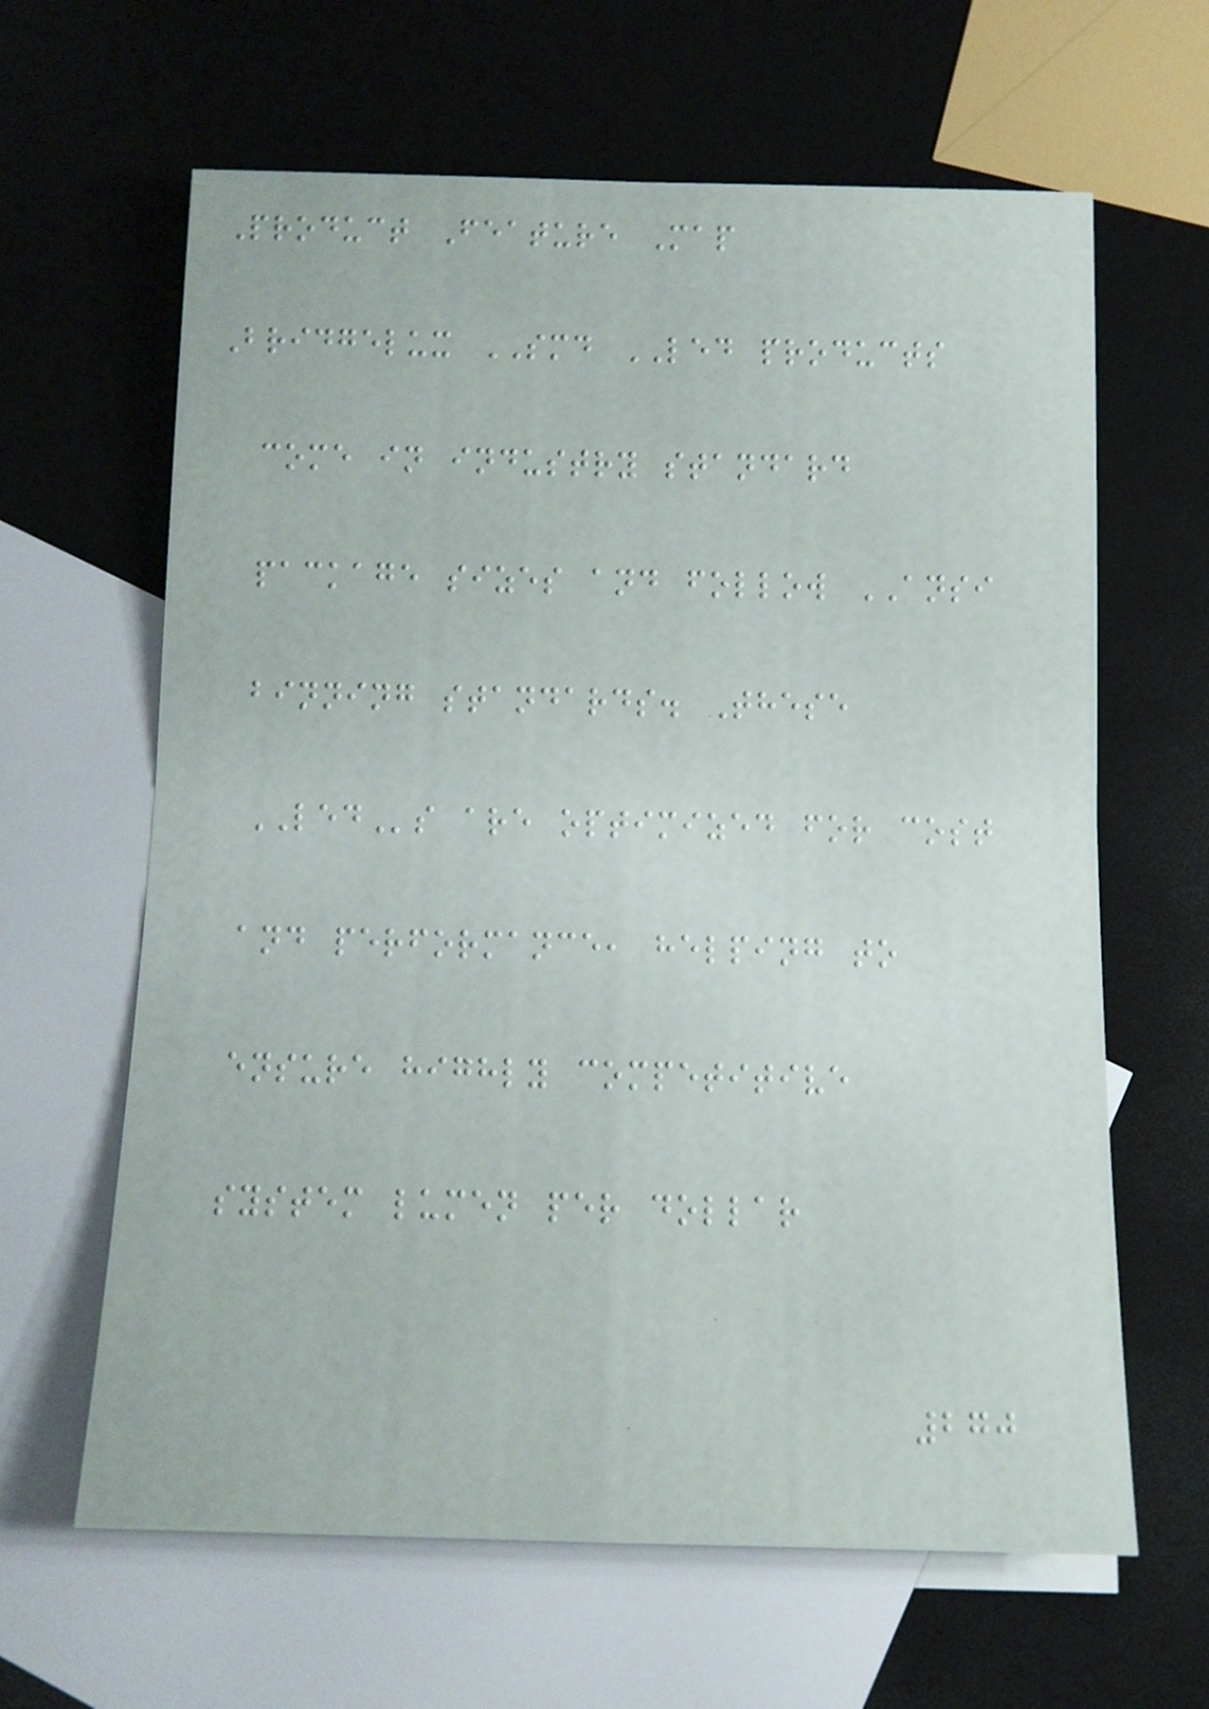Product Feature Map
Bridgelux SMD LED products
come in industry standard
package sizes and follow ANSI
binning standards. These
LEDs are optimized for cost
and performance, helping to
ensure highly competitive
system lumen per dollar
270
